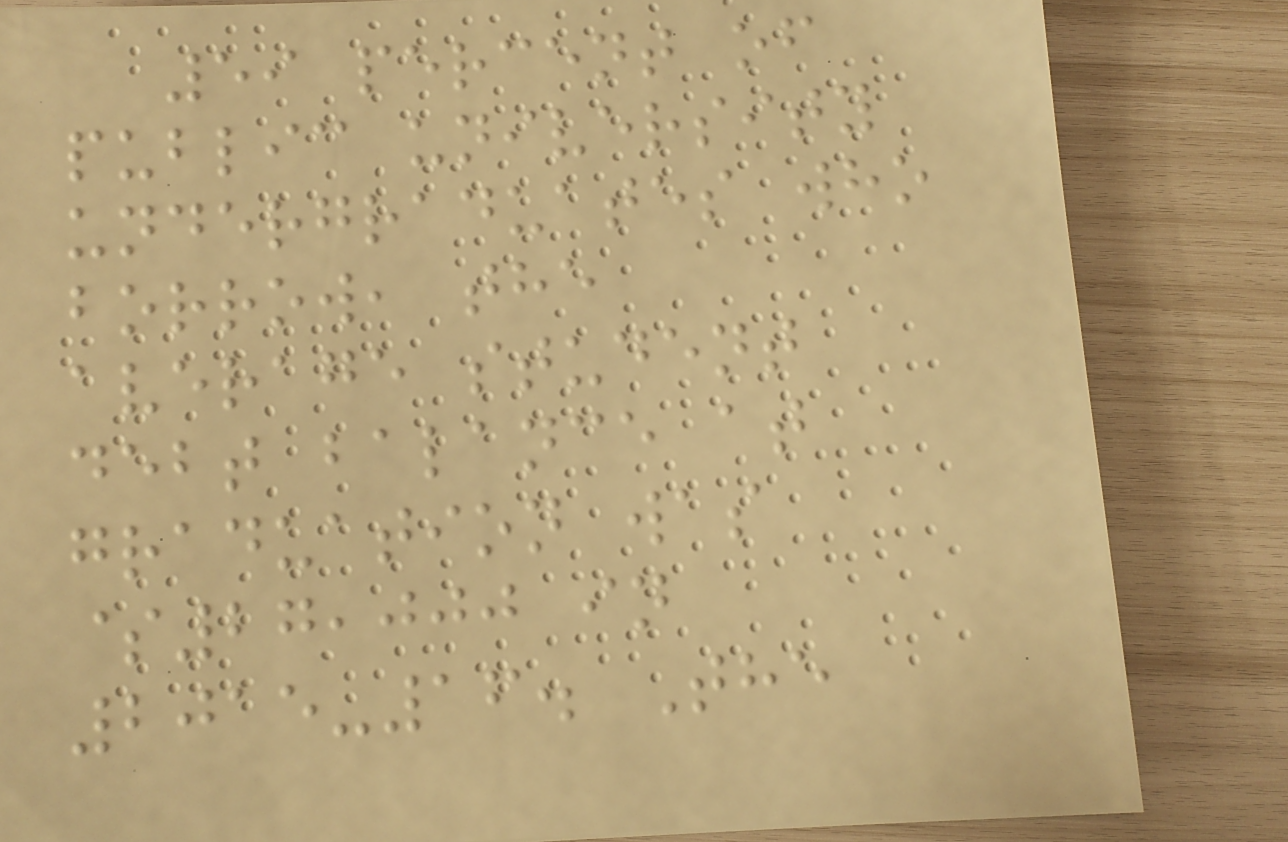59 percent of
public university
undergraduates who
borrow, the
average student
debt balance at
graduation was
$27,000 in
2015-16. The
